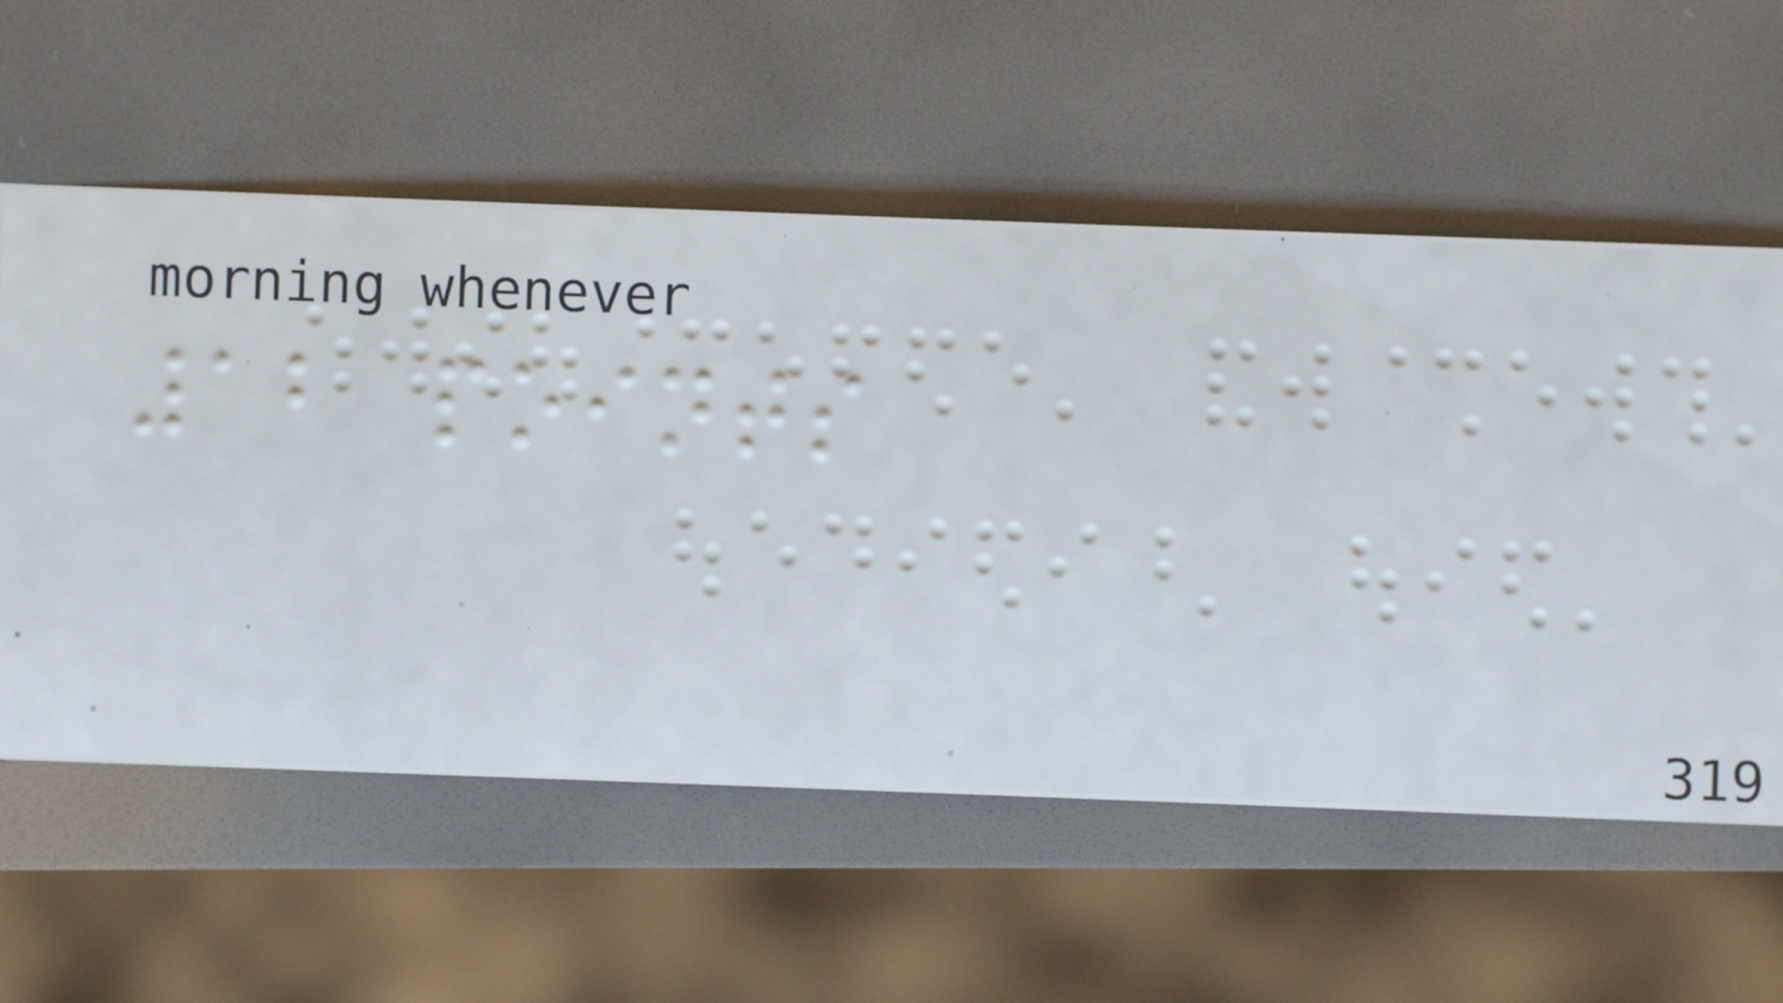12 points
